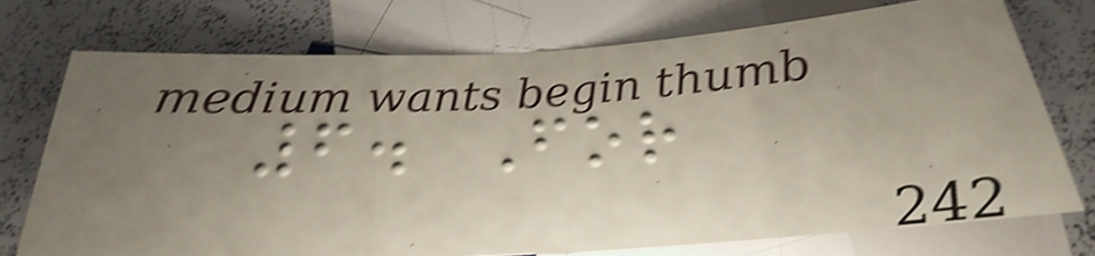6. For
